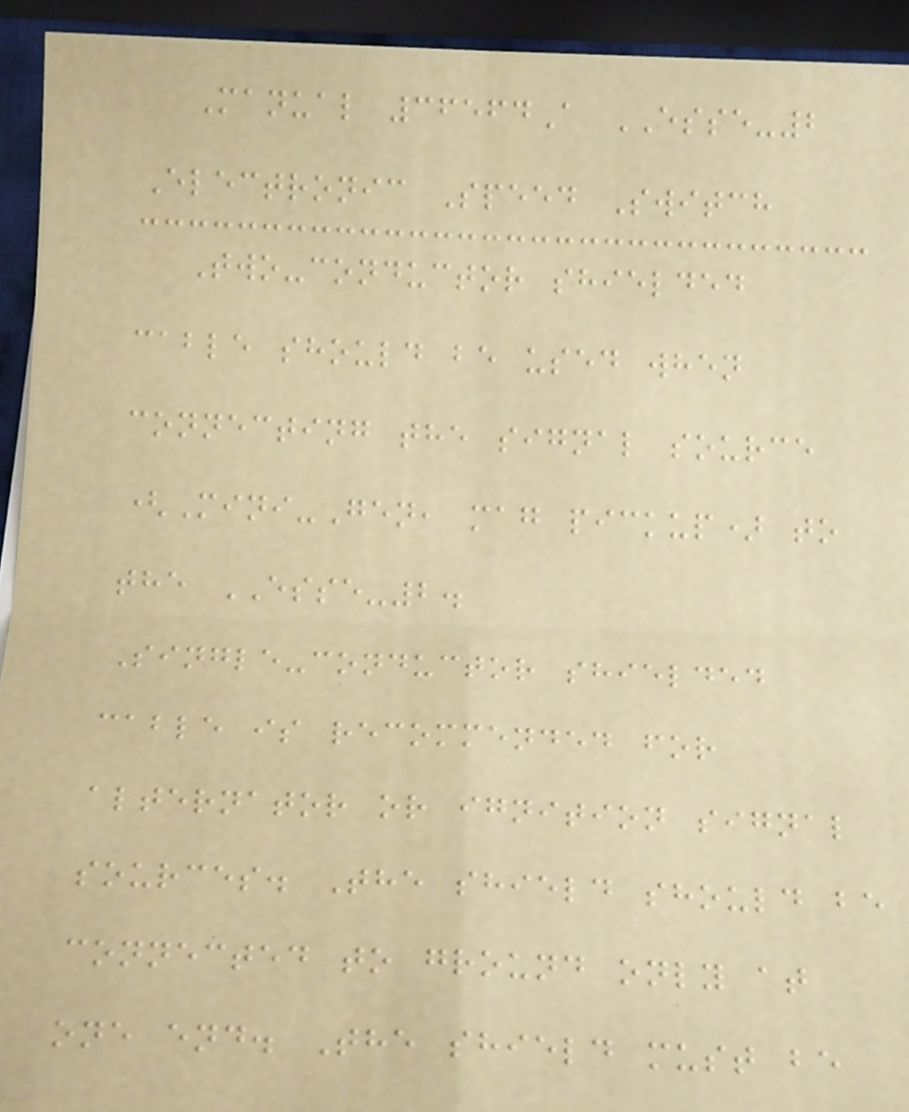Manual 36564A ESSE-2
Electronic Speed Switch
Two-conductor shielded
cable should be used when
connecting the signal source
(Mini-Gen, mag pickup) to
the ESSE-2.
Single-conductor shielded
cable is recommended for
alternator or ignition signal
sources. The shield should be
connected to ground only at
one end. The shield must be
